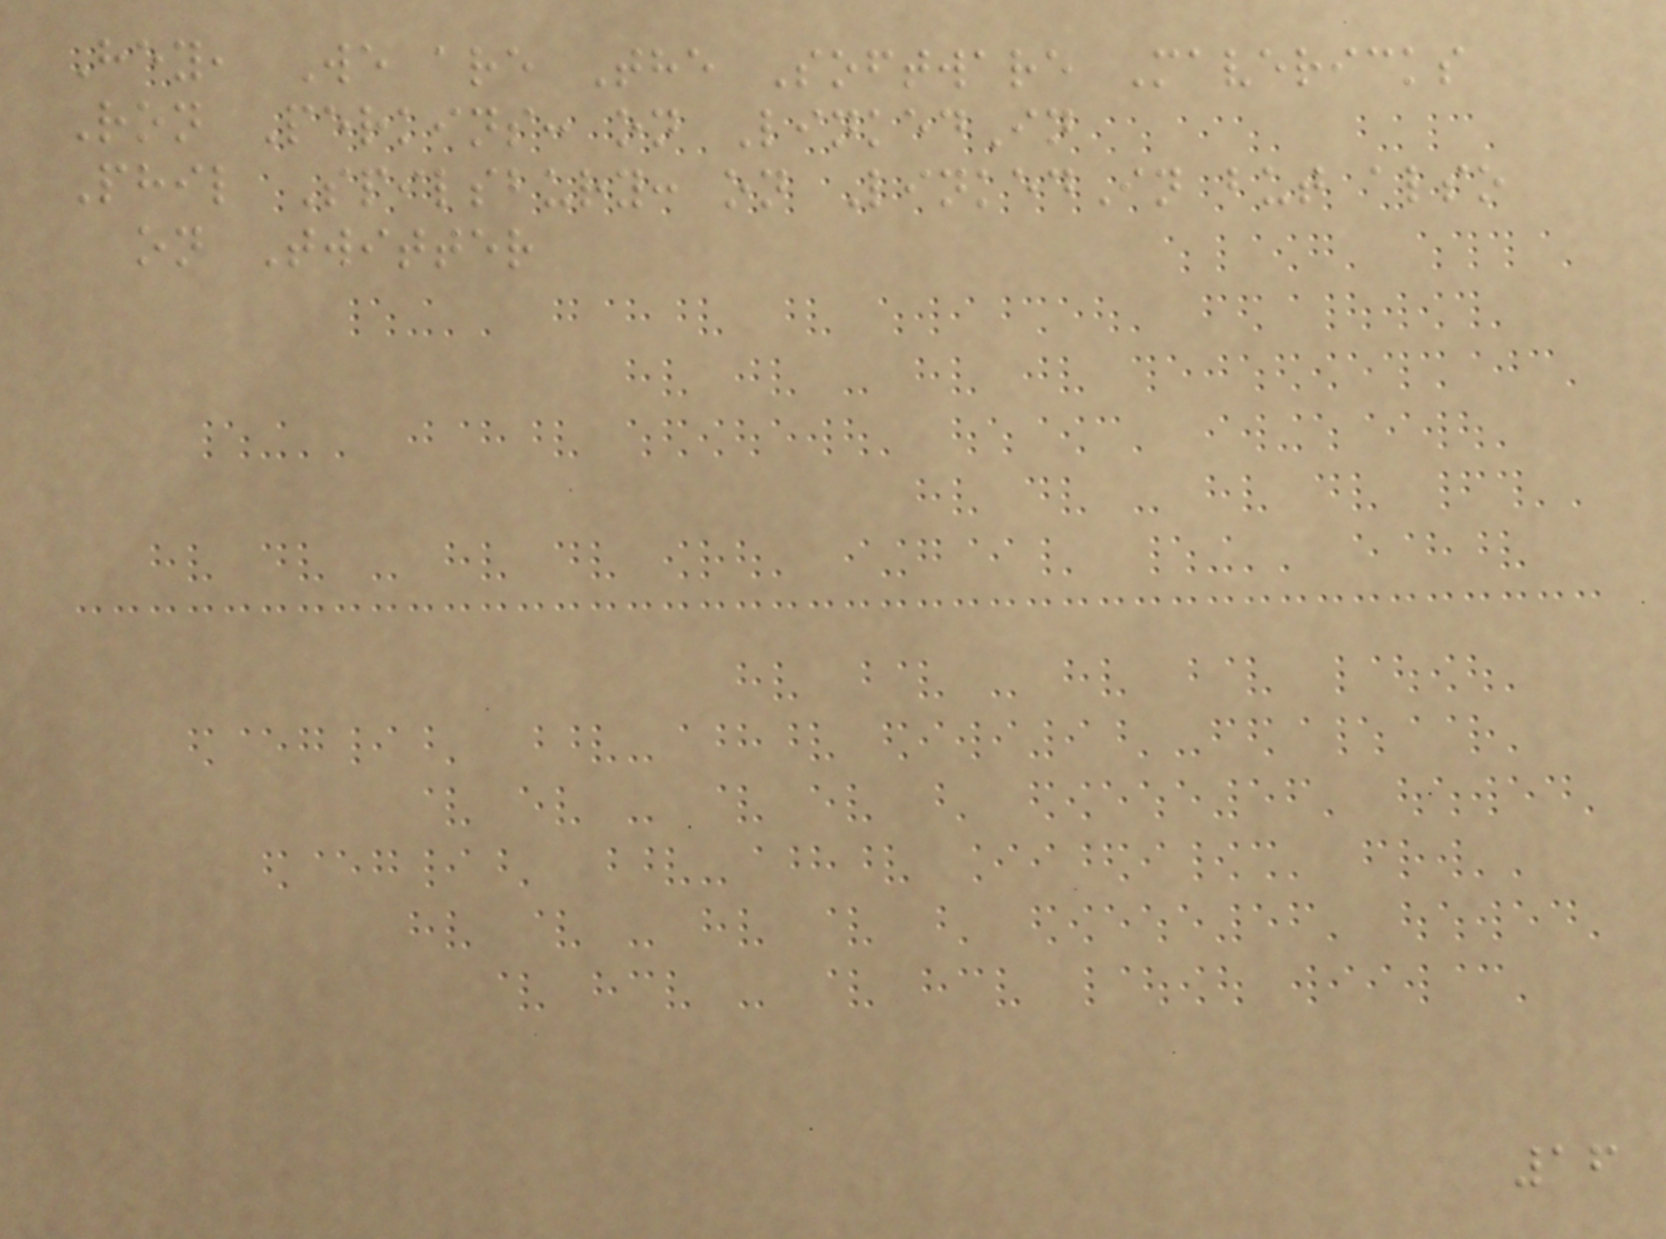Hey, We are The Software Mavericks
Ron Perkins: on LinkedIn
Phil Spilsbury: on LinkedIn but also
on Twitter
16
